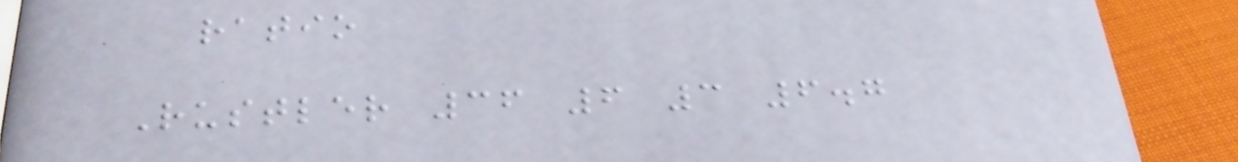ratio
Rustler 36 6 3 6.7
